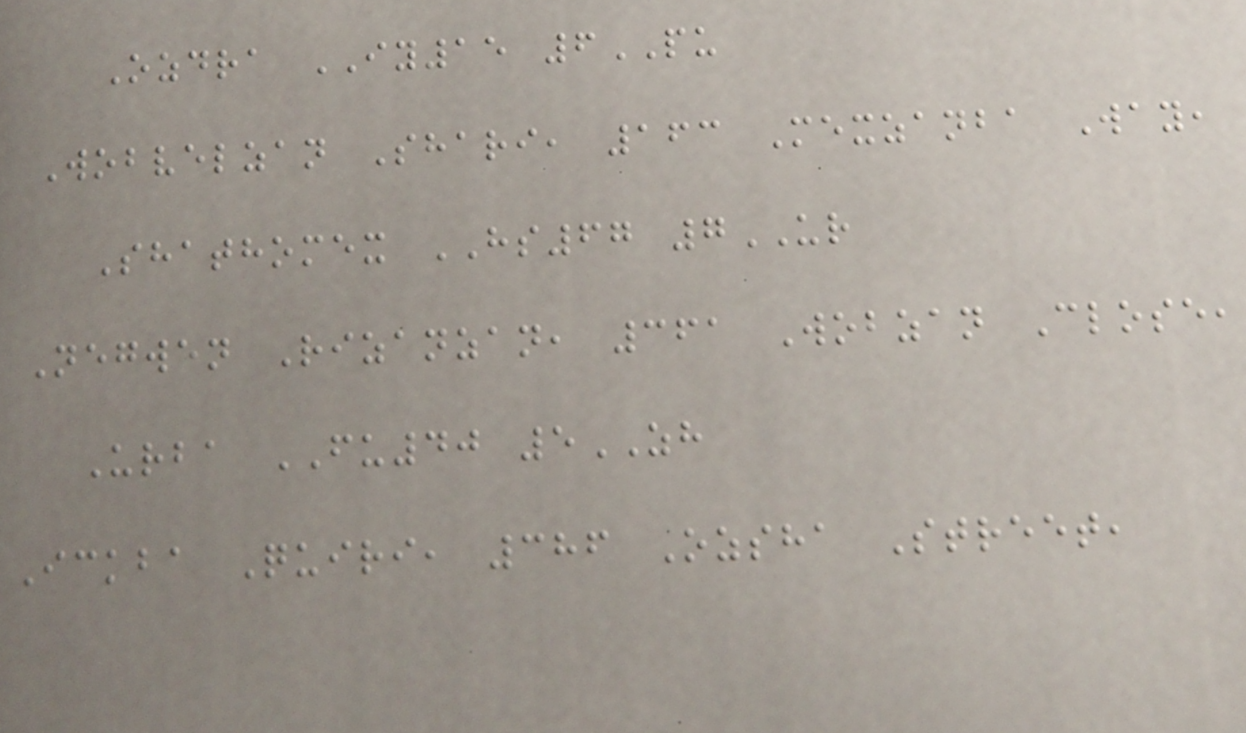Ozdra IY15 6PU
Wobvelzan Shari, 163 Mexzanba Way,
Shathomex HS67 7UR
Negwen Rizanzan, 361 Wobzan Close,
Urba FU40 5ZH
Ickba Quiri, 386 Ozsha Street,
